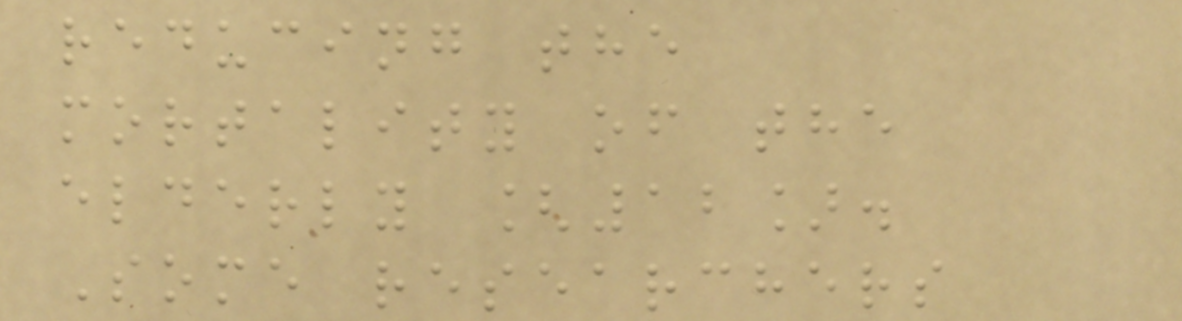reducing the
mortality of the
elderly [12].
Some researchers
